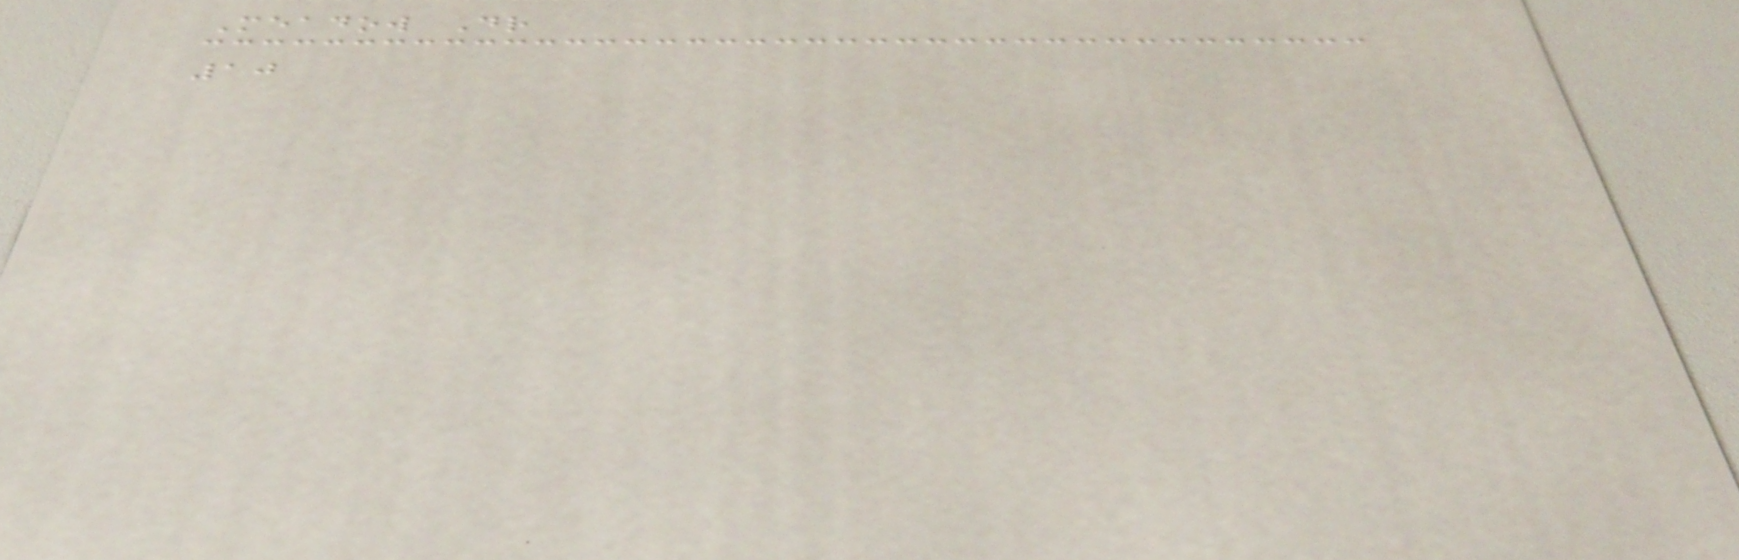Meadow Dr
10
